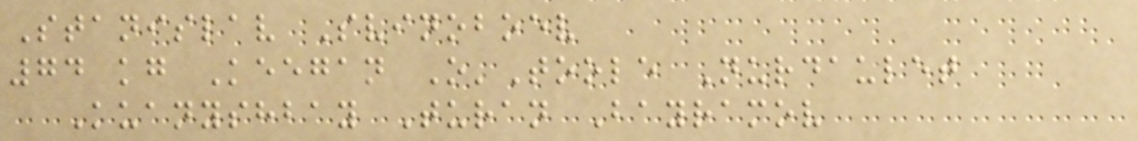Stanislav Svinoboev
74 kg Keegan O'Toole Nurdaulet
Kuanyshbay Turan Bayramov
